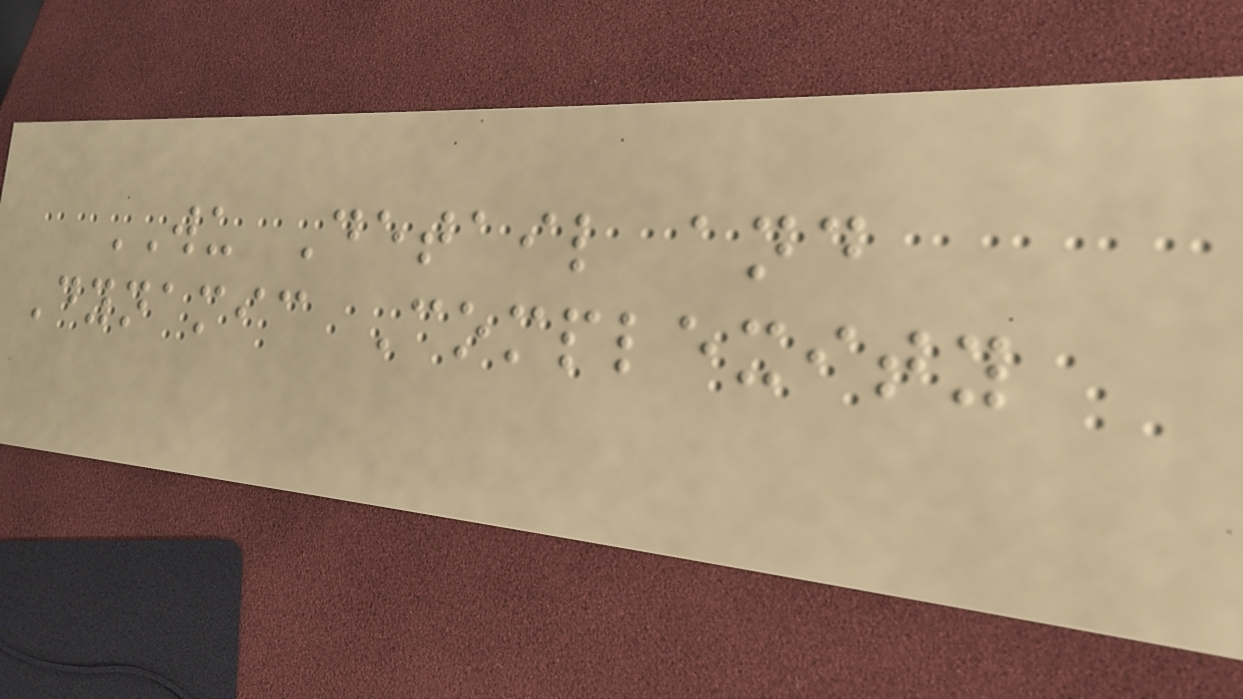WU Detail and
Dynamic Complexity
